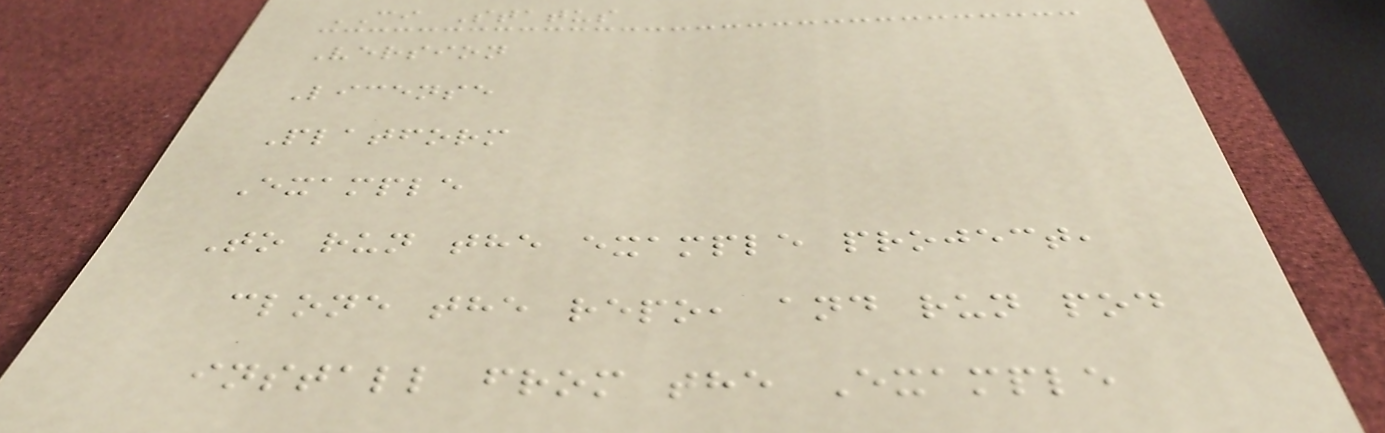CI Status
Version
License
Platform
Example
To run the example project,
clone the repo, and run pod
install from the Example
